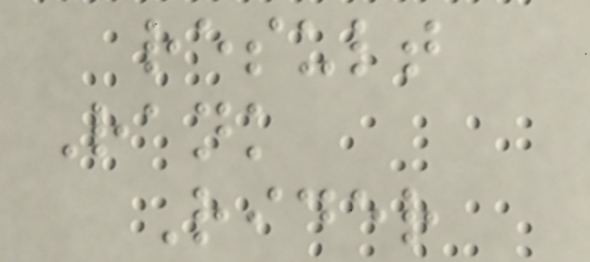result
Rank
Rider
